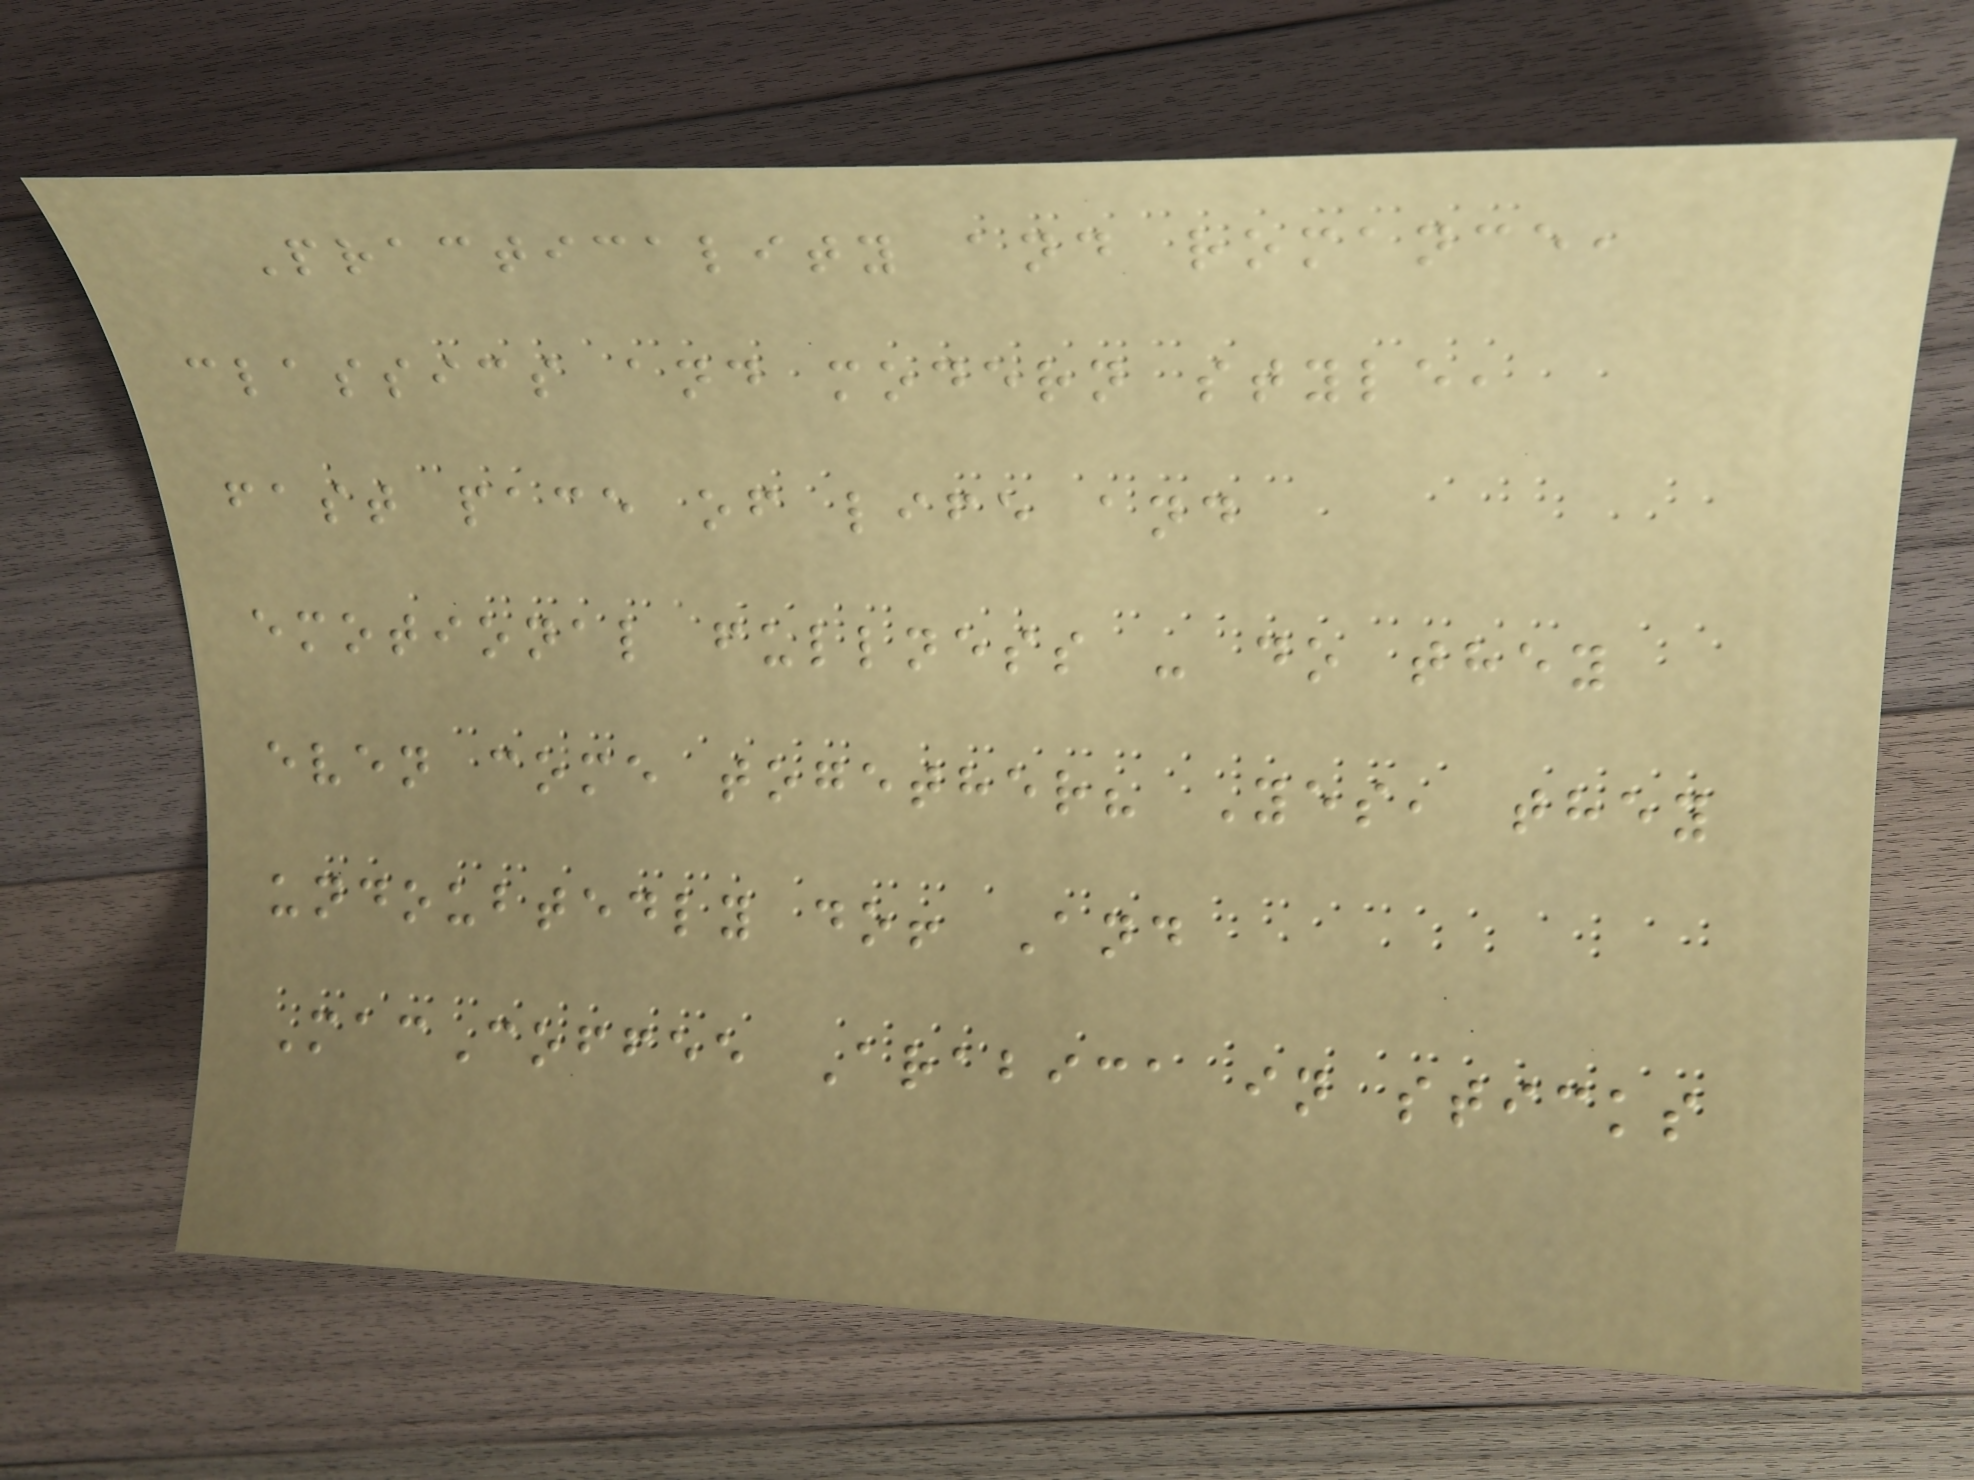Practicality and romance,
classics and modern style,
fast pace of life and
emotional fullness - do they
even come together? Yes, they
undoubtedly do! And
MacCoffee Arabica in sticks
